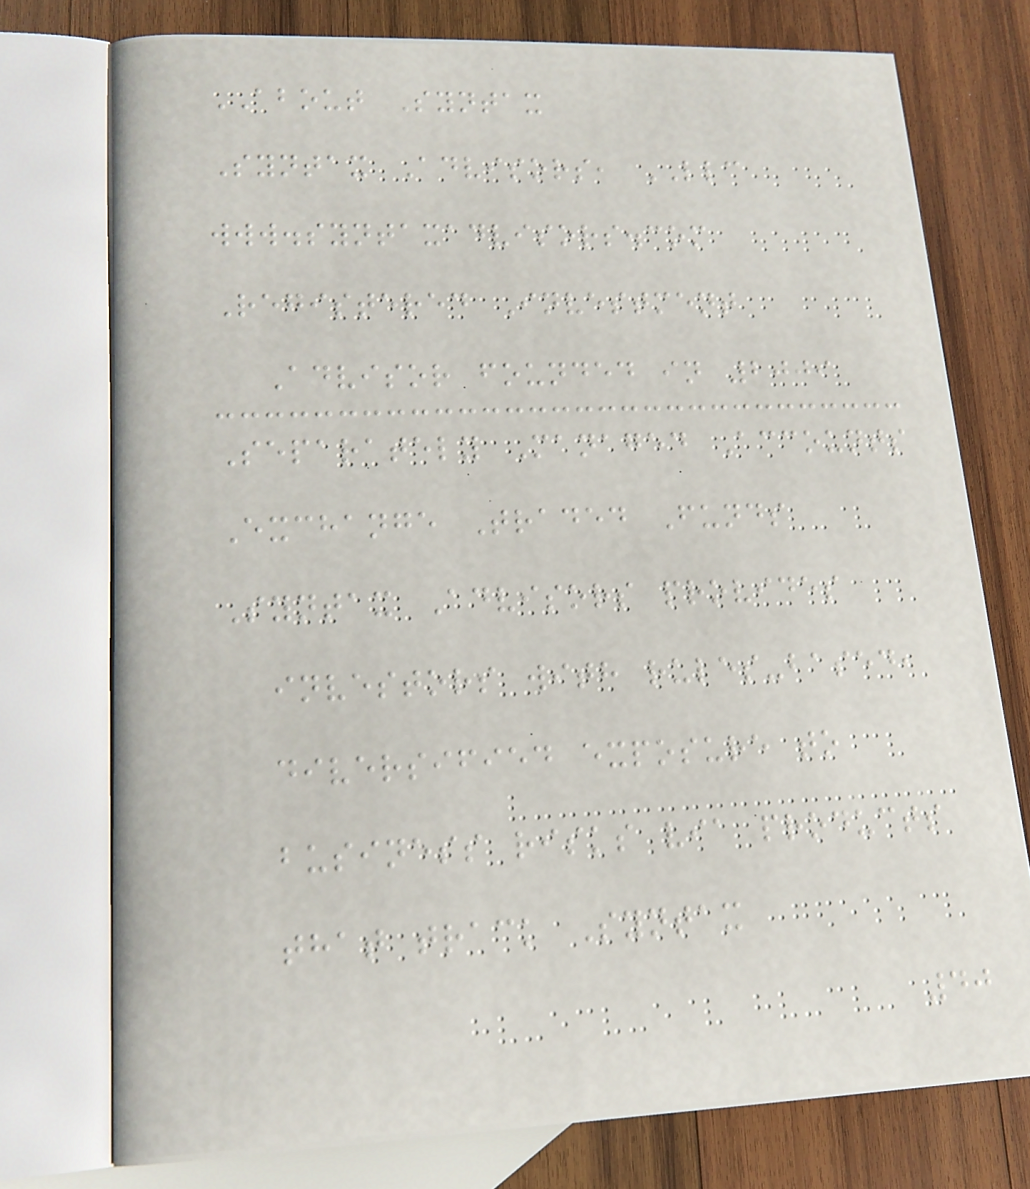ABOUT Syntax
Syntax Advisors, LLC
www.syntaxadvisors.com
Registered Investment
Advisor founded in 2009
Separately Managed Accounts
Exchange Traded Funds
Syntax Advisors provides
investors with rules-based,
diversified exposure to
business risks via products
that track Syntax
40
